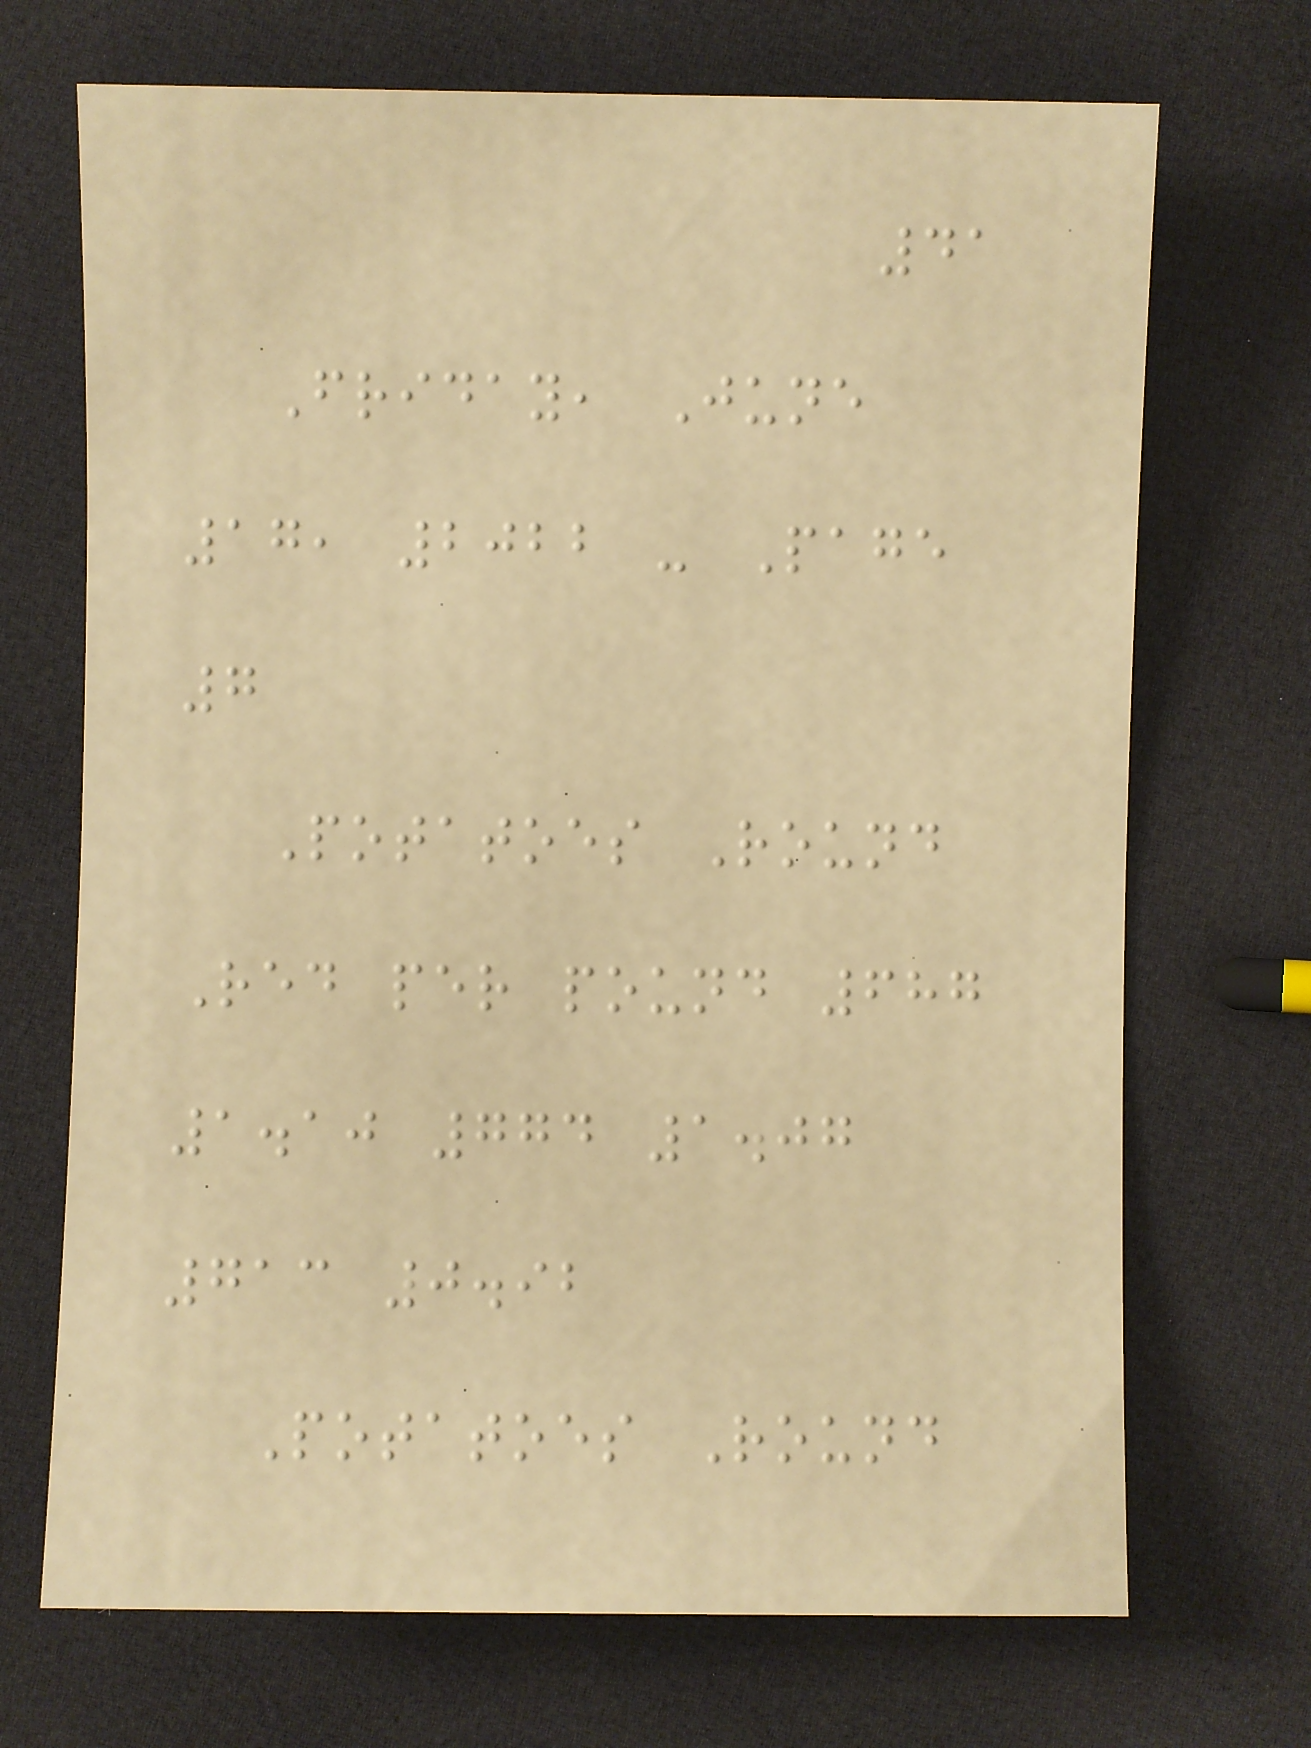41
Friday, June
17, 2022 - Page
7
Potatoes Round
Red per pound 687
1.10 774 1.07
713 0.92
Potatoes Round
